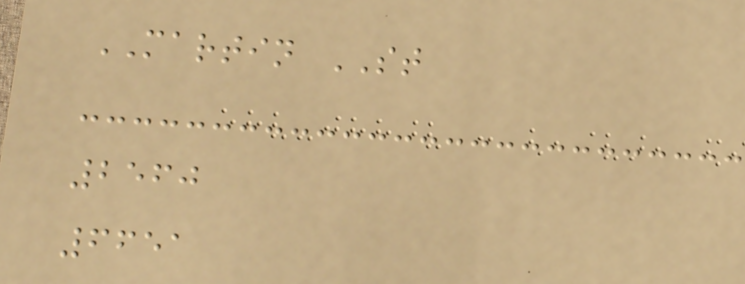MARTIN ST
2560
6651
